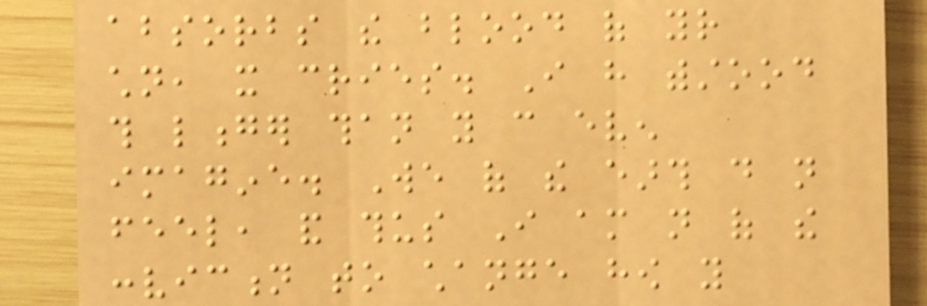absorbs the blood of your
children, it cries. I have withstood
this longer than you can even
imagine. We of the earth do not
feel, and thus I am not of the
conviction to change how you
